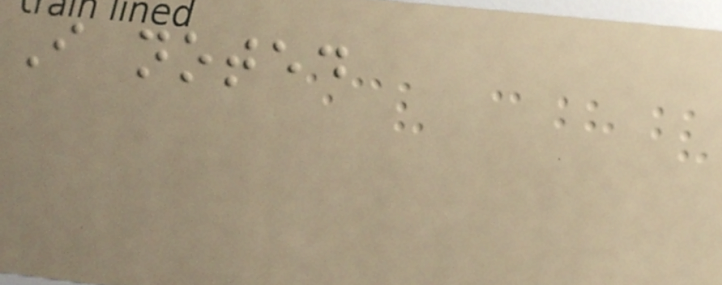I noted
